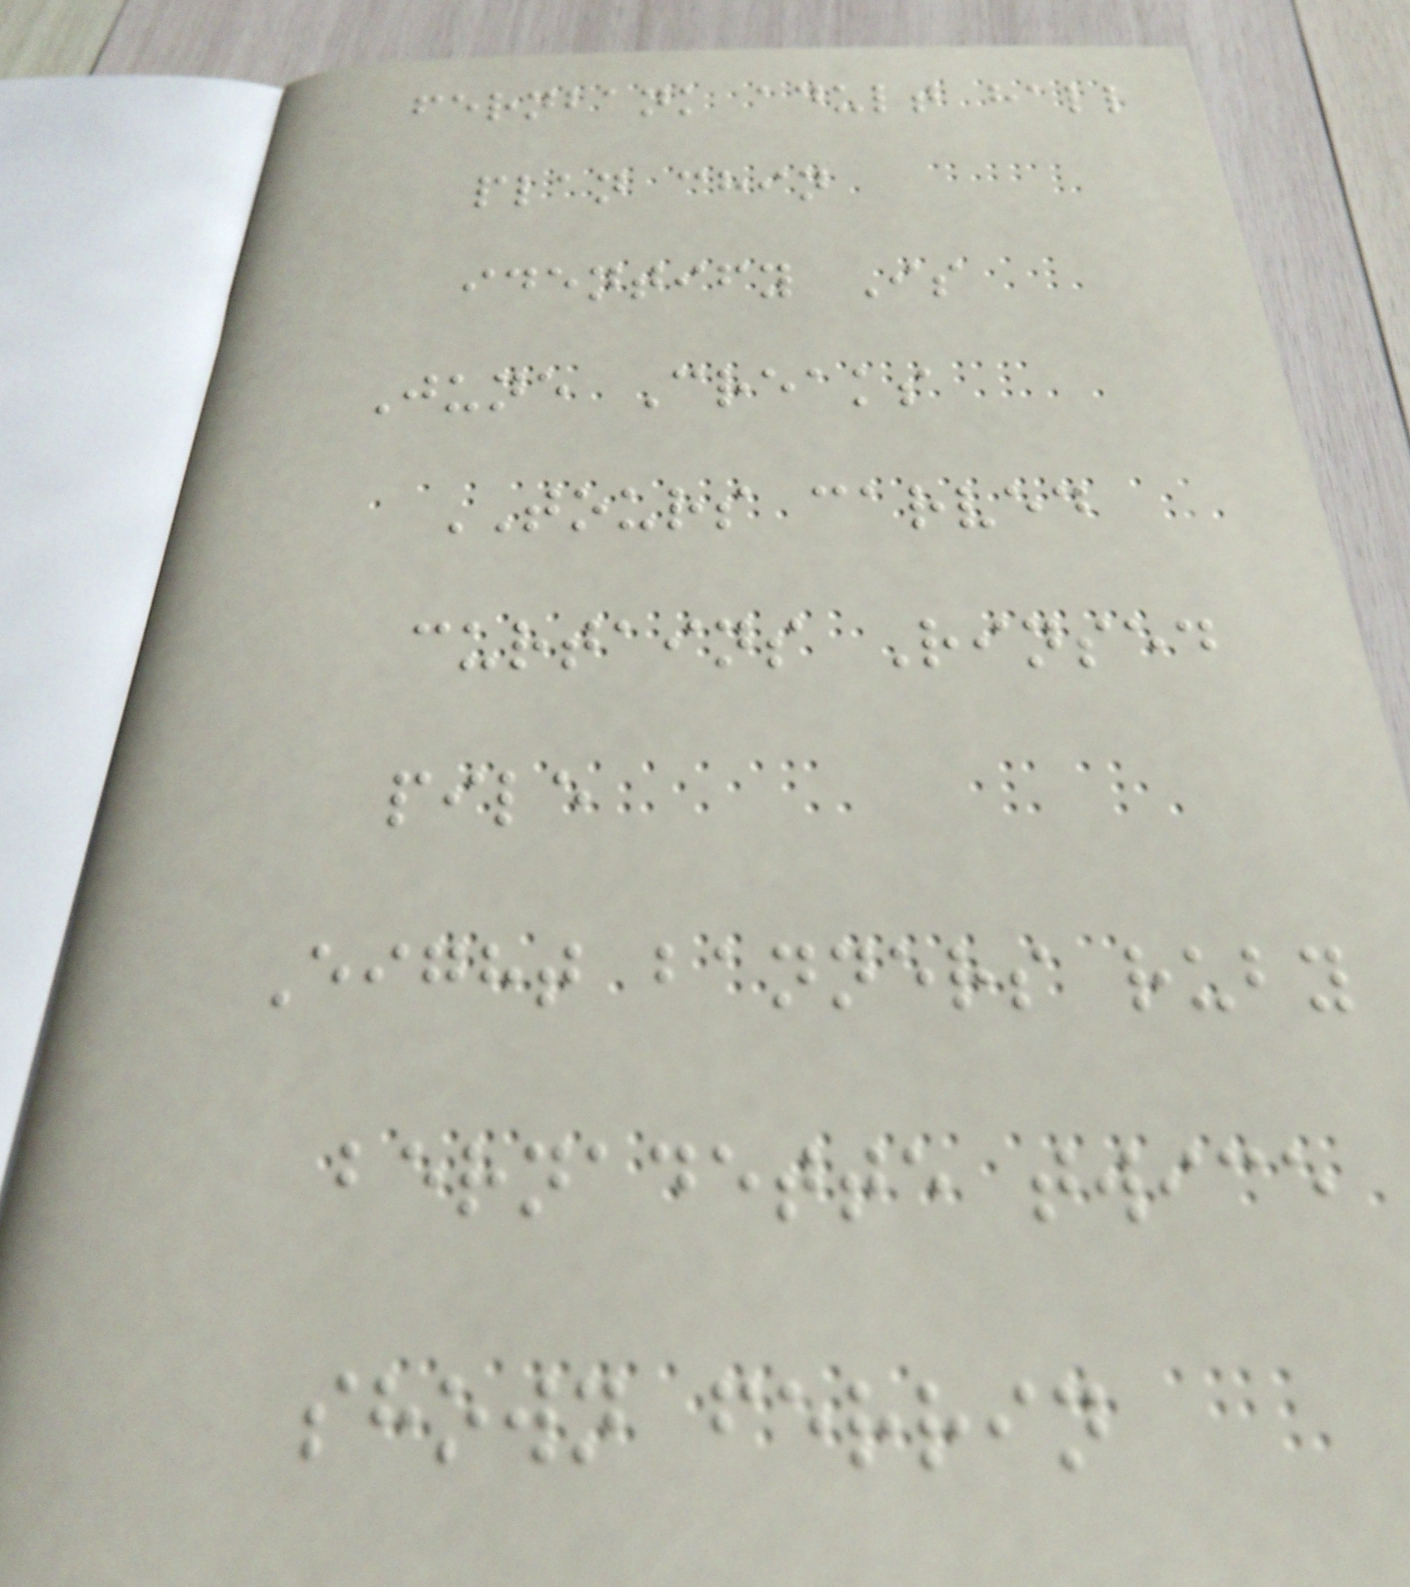fernbank adult hall
plan chin
identify Is
June Creaks
TOURS carved
curtains Rinsed
pile
Eight banners ruby
bernadette twice
shown ferrin
